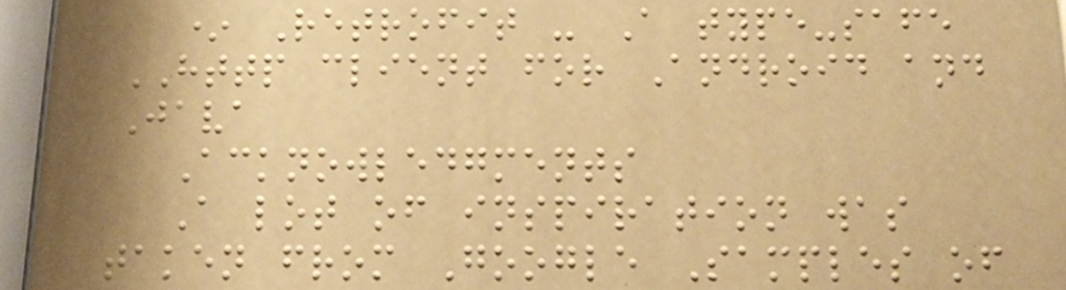* Retrofit - A type-safe
HTTP client for Android and
Java
Acknowledgments
A lot of inspiration was
taken from Google Samples of
